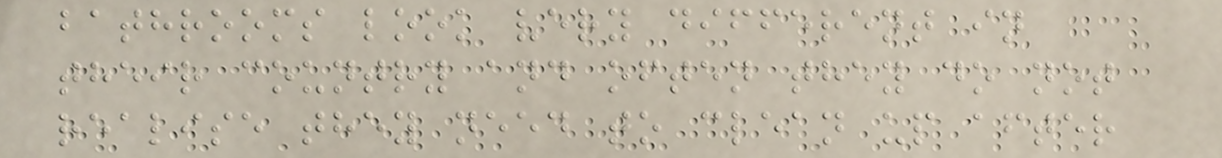bathrooms look very different in
their country and often they do not
realise they need to clean up after
